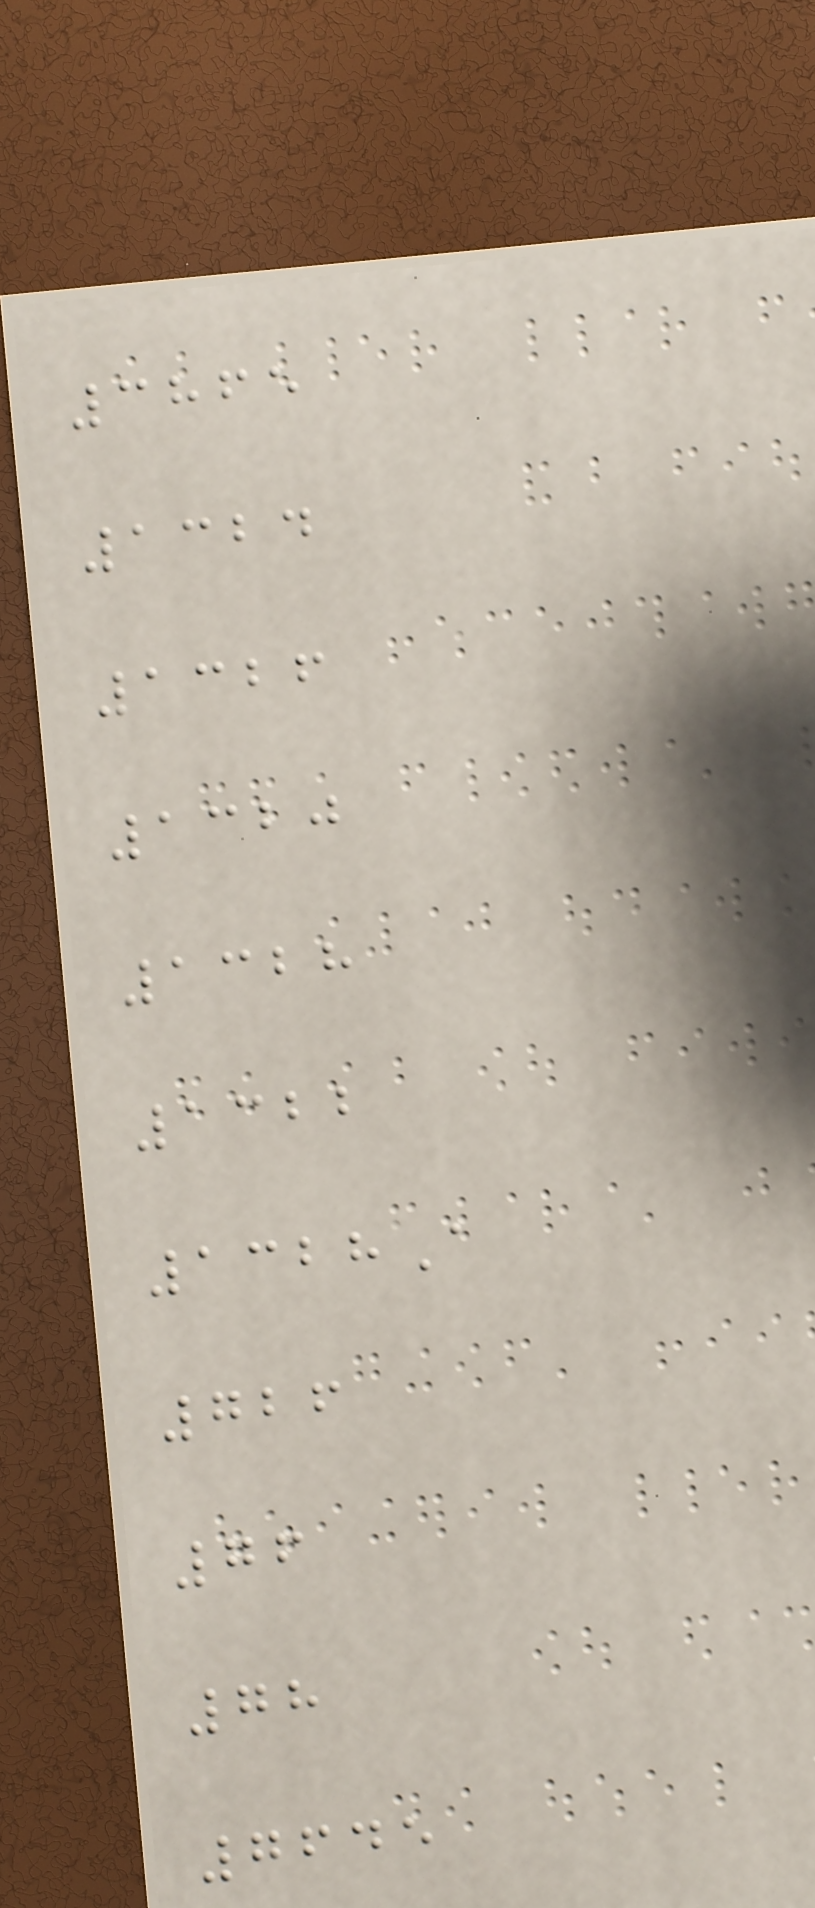3865
1324
1326
1320
1328
1322
1328A
726
76
78
7645
